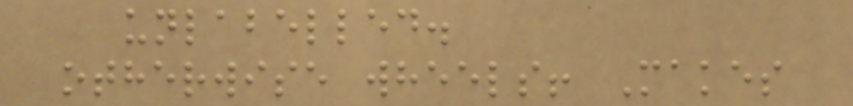unlabelled.
otherwise wheels! Makes
